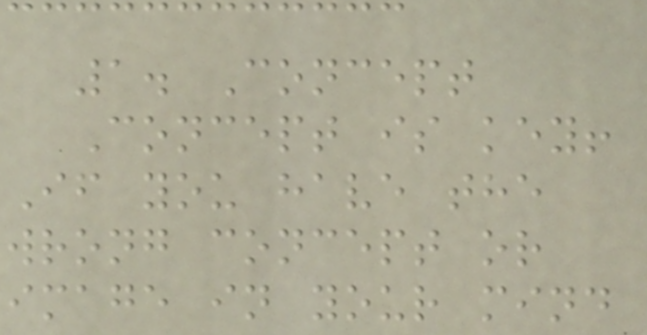1. Concept
Concept is key!
If you have the
wrong concept or
image in your mind
